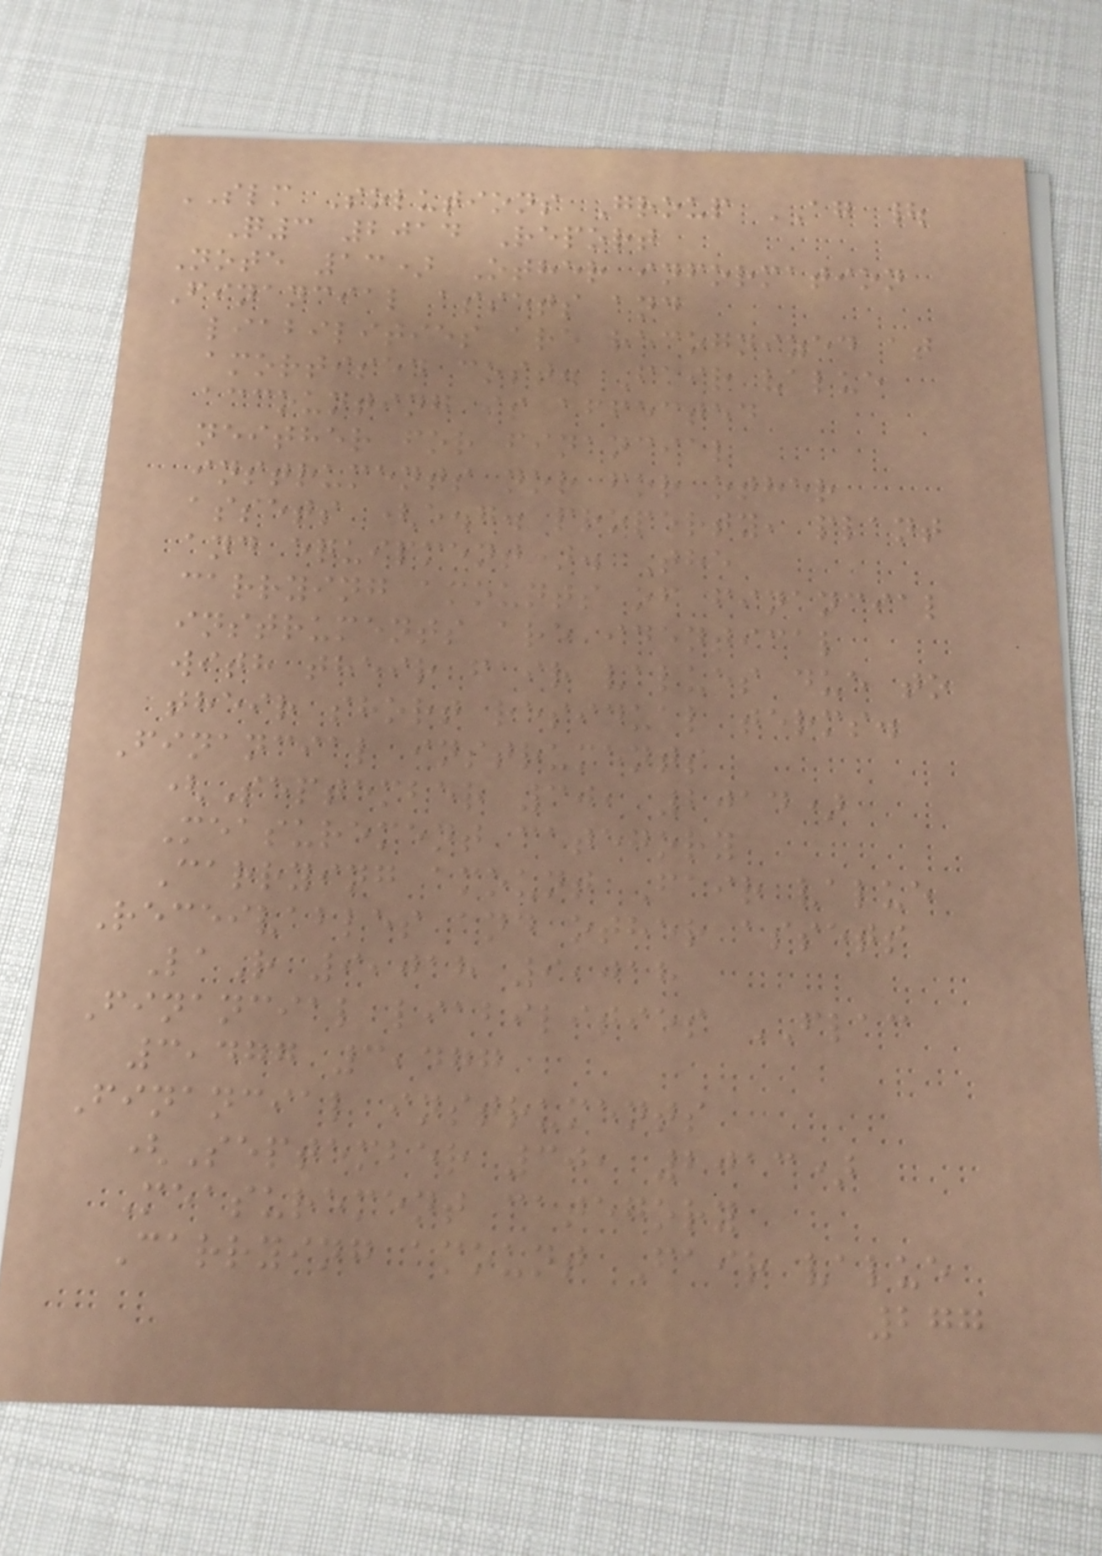SLM Solutions Group AG |
Q3 2014 Report
Note 13) Other information
Financial assets and
liabilities are recognized at
amortised cost. Fair value
accounting is affected
neither for financial
instruments nor for other
assets (e.g. property, plant
and equipment). The
carrying amounts of financial
instruments are identical
with their fair values due to
their short residual terms.
Financial instruments
(September 30, 2014)
Measurement category
Carrying amount Fair value
Receivables and other assets
LaR 9,018 9,018
Financial liabilities FLAC
3,477 3,477
Financial instruments
(September 30, 2013)
Measurement category
Carrying amount Fair value
277
